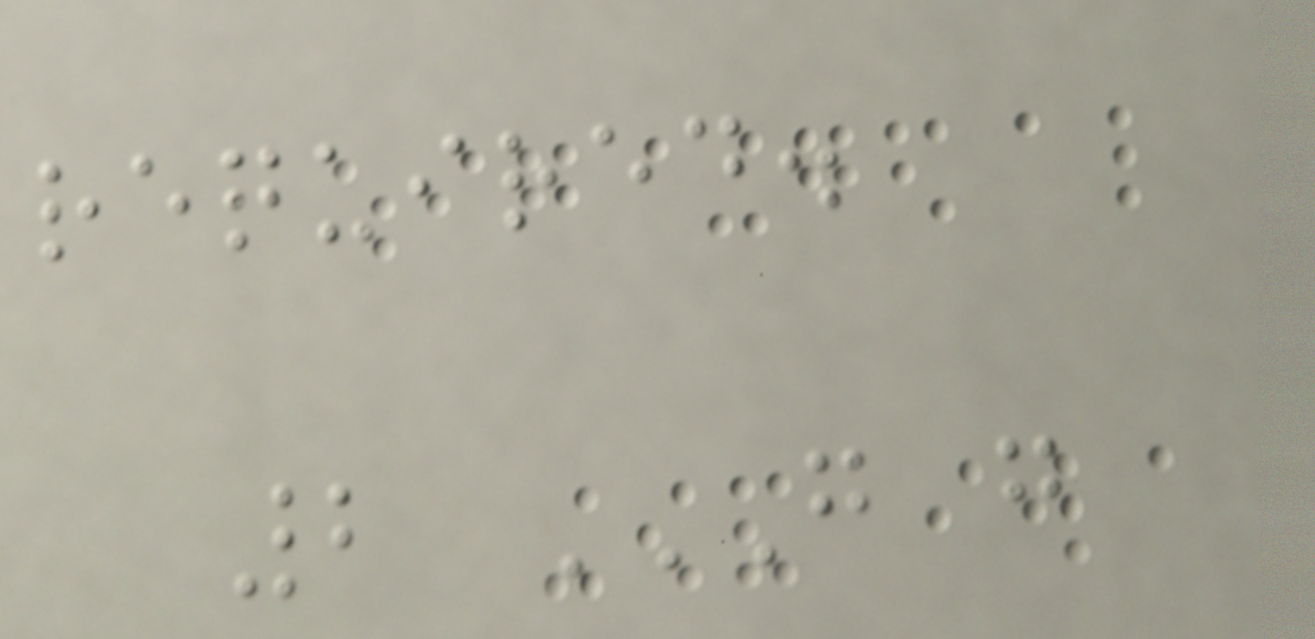required.
2 G G
